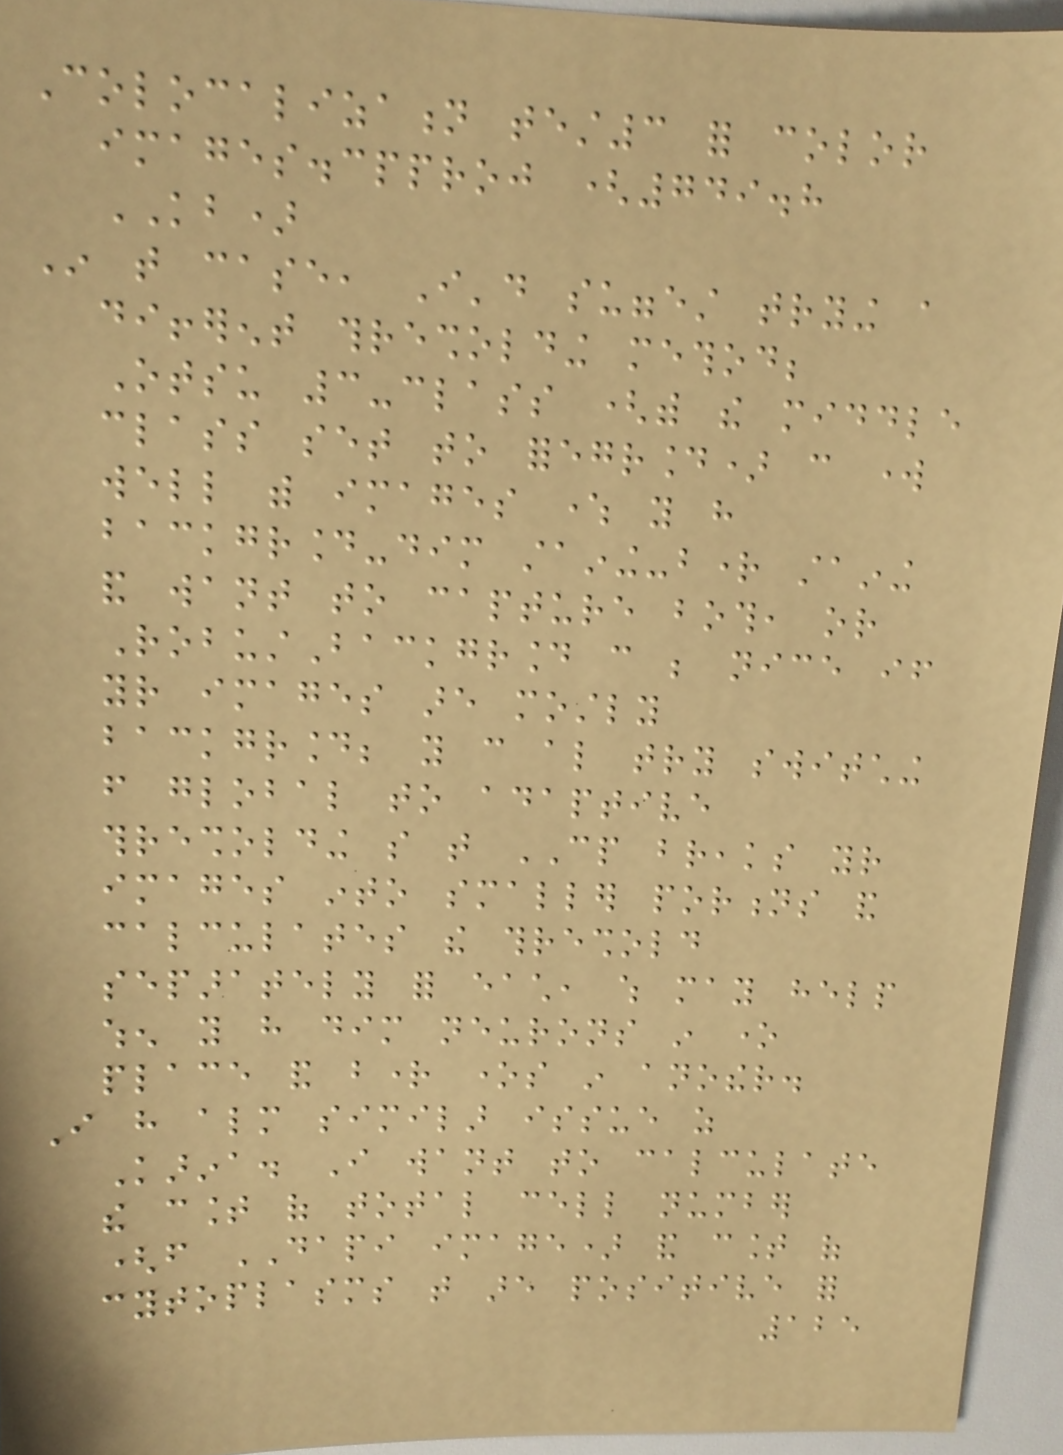Colocalization test3 for color
images.cpproj (749.8
KB)
In that case, I'd suggest trying a
different thresholding method;
Otsu 3-class (with the middle
class set to foreground) can work
well with images where you have
background-dim staining-bright staining
and want to capture both, or
RobustBackground can be nice if
your images are mostly
background; you can also try switching
from global to adaptive
thresholding so that CP breaks your
images into smaller portions and
calculates the threshold
separately for each, which may help
when you have dim neurons in one
place and bright ones in another.
I have almost similar issue as
Karina. I want to calculate
the count of total cell number
(from DAPI image) and count of
cytoplasms that are positive for
125
